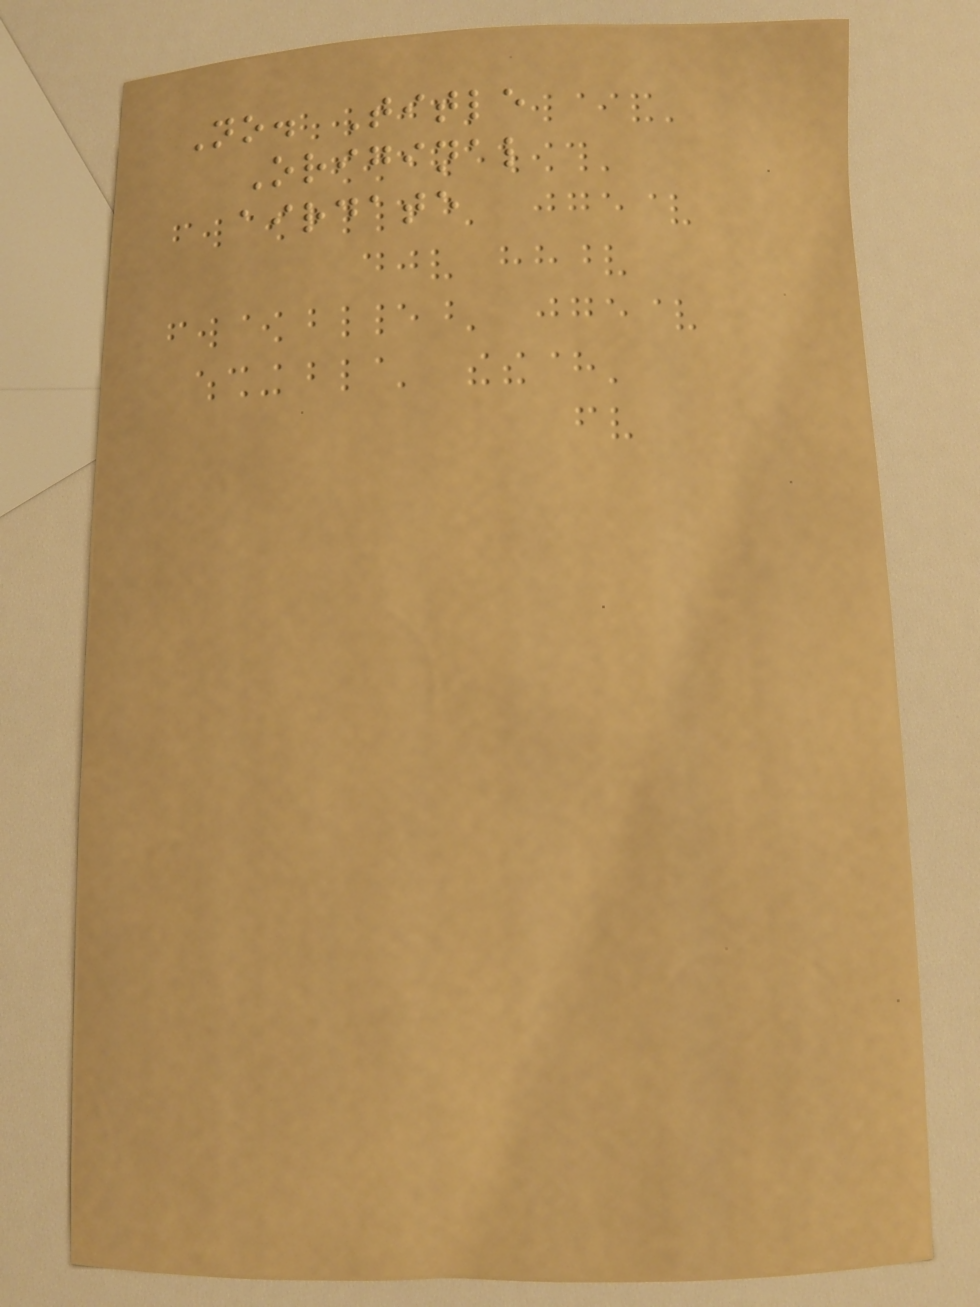No. Title
Original
airdate
